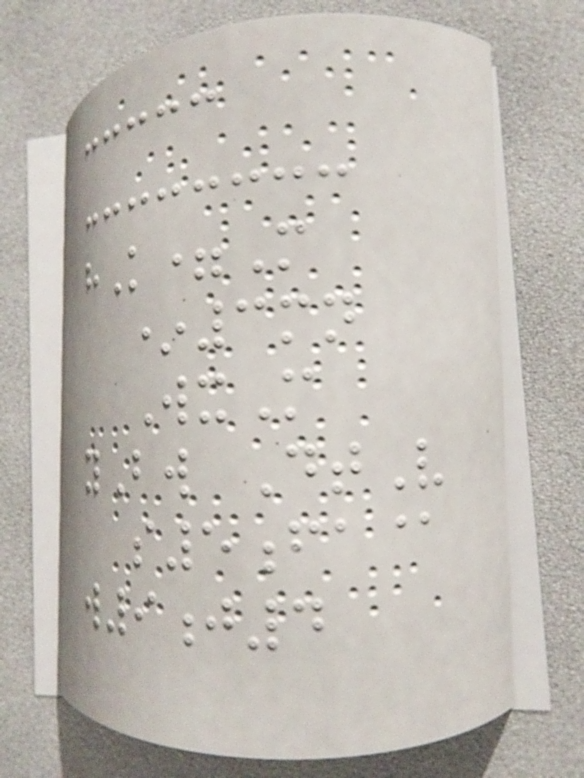hK=M
*3mn
WxM
yBw DtV
s5fa@
w9j4
